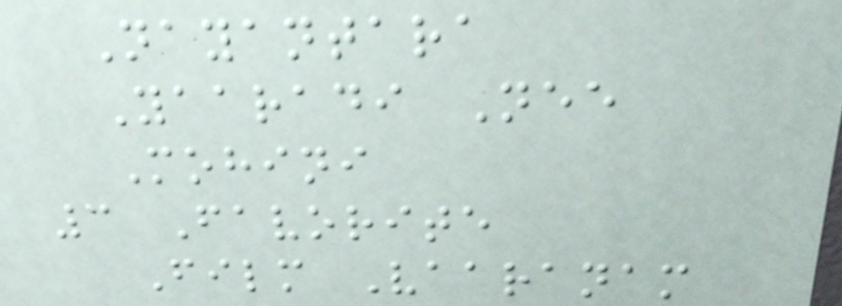Nayantara
Yaaradi Nee
Mohini
3 Favorite
Film Vaaranam
